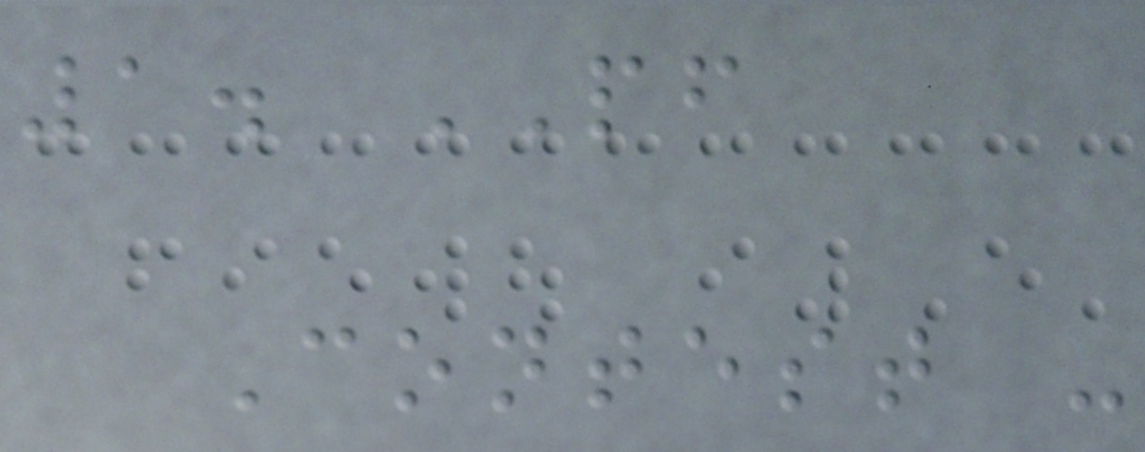1. PF
Contest -
